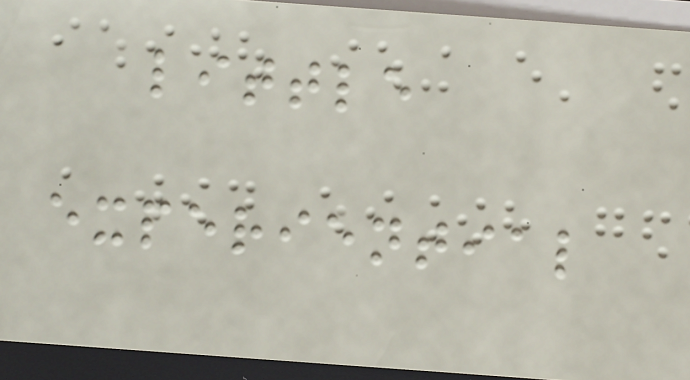little
experiential
